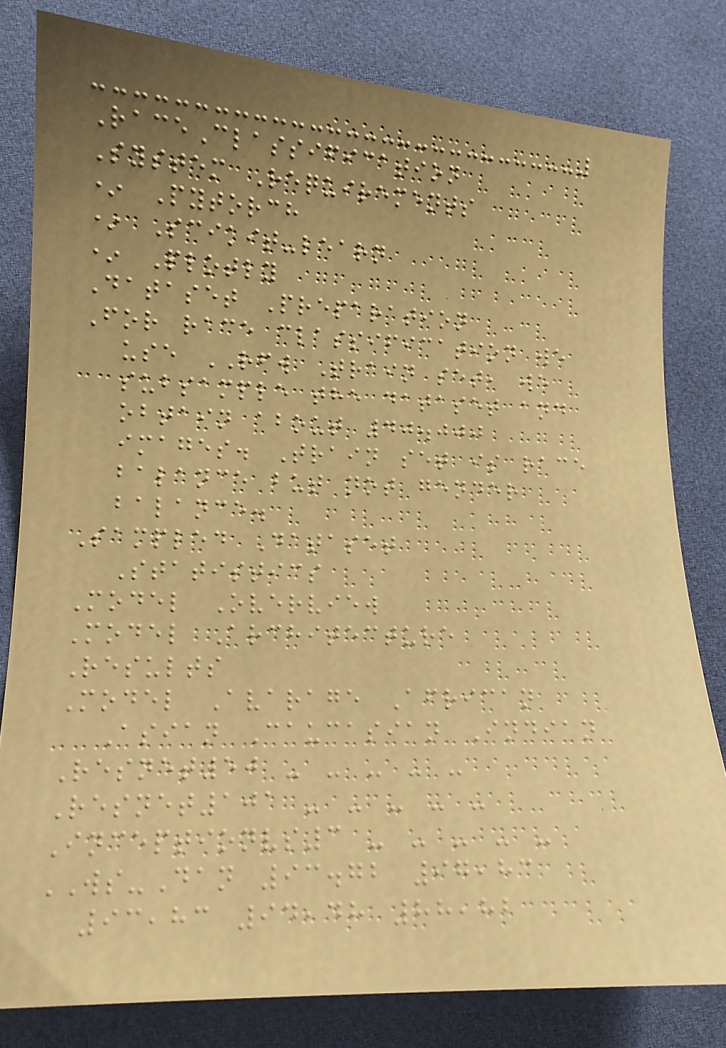RaceClassification
System Requirements
* Pytorch
* Scikit-learn
* Plotly
Dataset Preparation
For race classification we
use RFW Train set, we
subsample the dataset and
obtain about 40.000
images. Train set is race
balance but not gender
balance.
Sampled Dataset
Statistics
Model Overview
Model Architecture
Results
Model Avarage African
Asian Caucasian Indian
Resnet50 - - - - -
Resnet101 - - - - -
Inceptionvs3 - - - - -
WS-Dan 93.72 97,83
93,83 94,48 88,82
